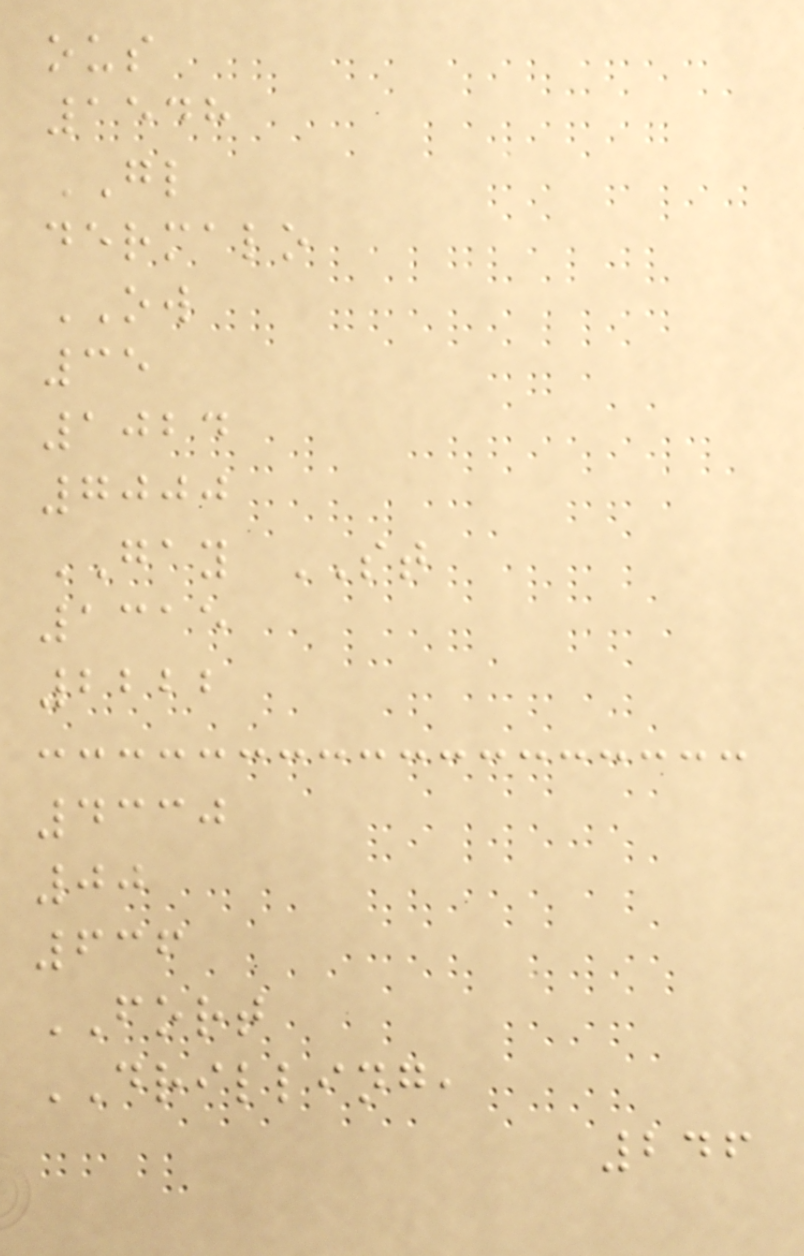ous
1548
GL
dermalo
OW
35
1024
7000
GAY ST
1315
2222
4330
00
636
FORT
DRILLING,
246
